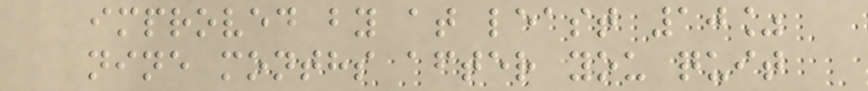improved by at least 10%
nine months after you quit
